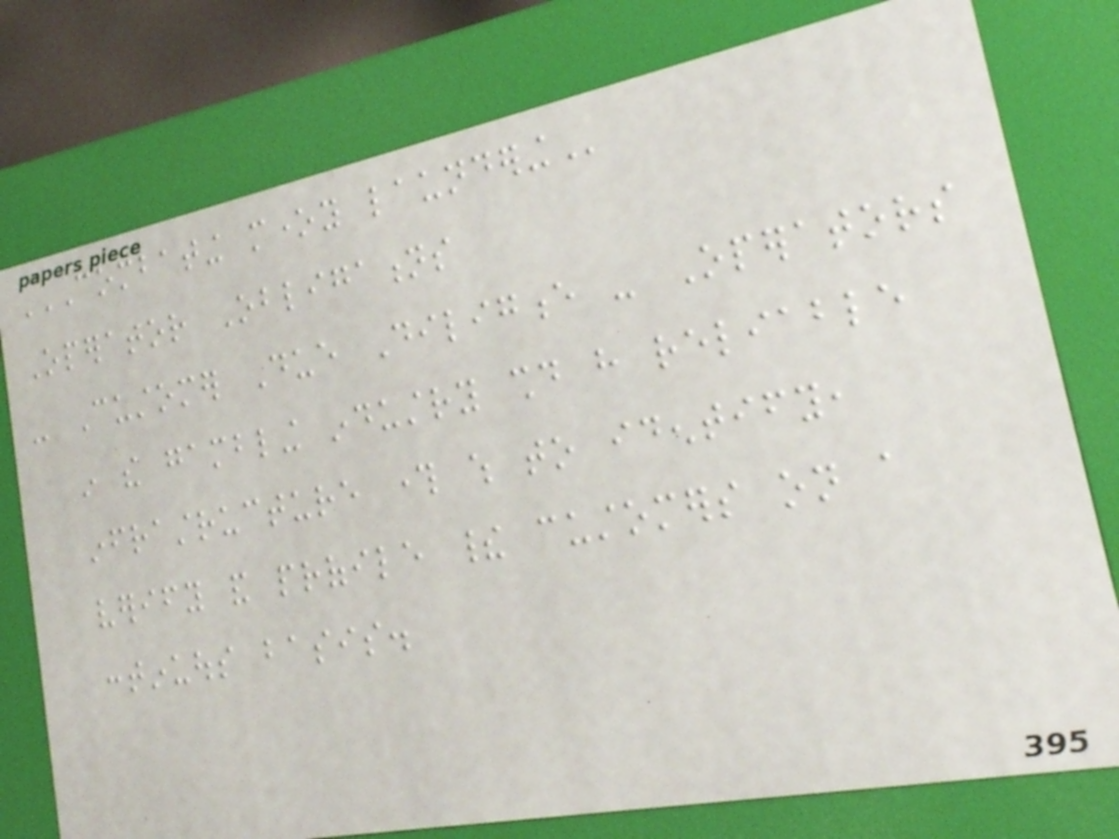COMBATING MONEY LAUNDERING
Operator Obligations
- Customer Due Diligence - Operators
in the gambling industry should have reliable
infrastructure through which to identify,
verify and profile their customers on a
continuous basis.
